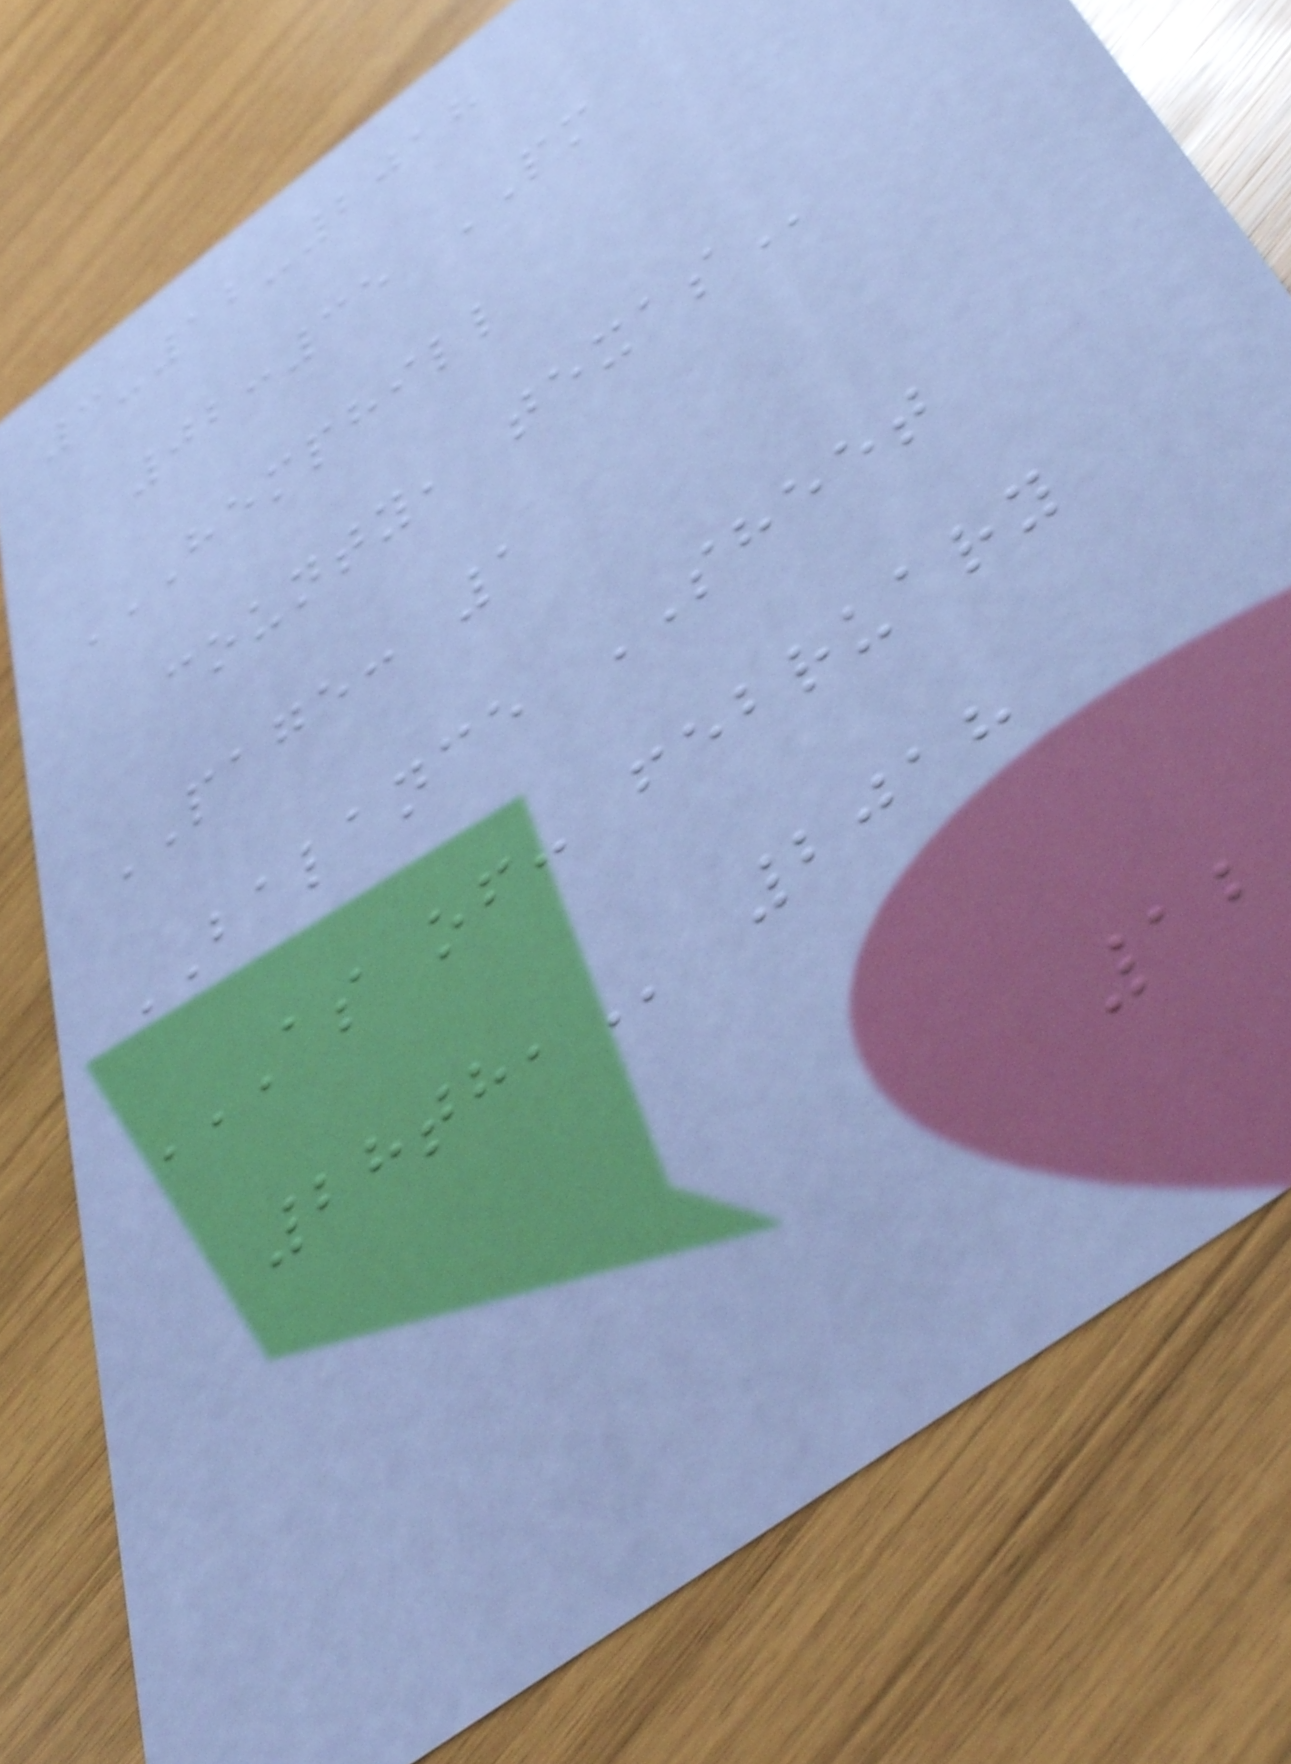3-12-2018
02:35 PM
HEMPHILL
COUNTY, TEXAS
PAGE: 1
BALANCE SHEET
AS OF: FEBRUARY
28TH, 2018
12
